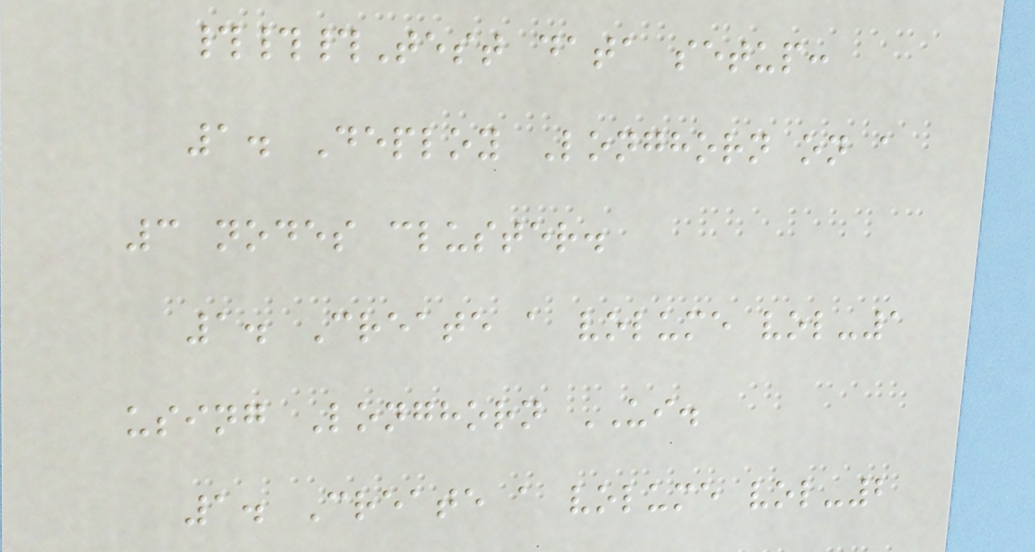###Test data setup:
1. Deploy Longhorn on a
3 nodes cluster.
1. Create a volume vol-1
using Longhorn UI.
1. Create a volume vol-2
